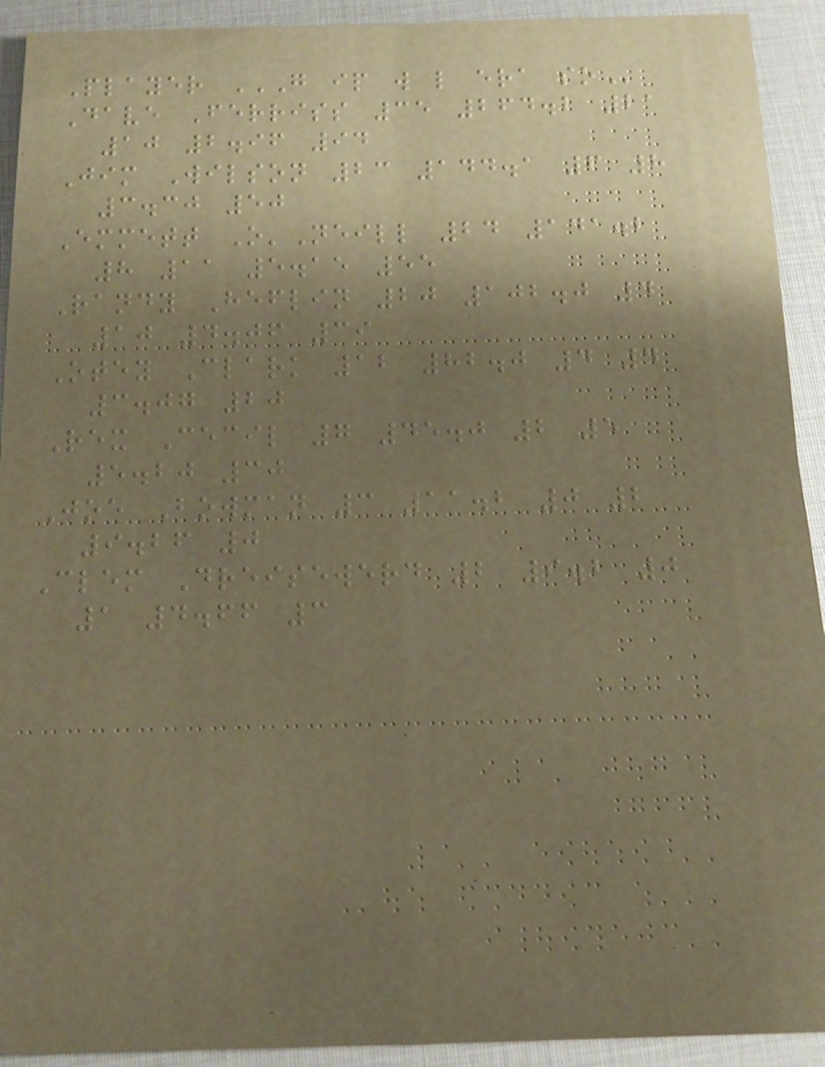Player G IP W L ERA SO
Dave Ferriss 35 264.2 21
10 2.96 94
Jim Wilson 23 144.1 6 8
3.30 50
Emmett O'Neill 24 141.2
8 11 5.15 55
Randy Heflin 20 102.0 4
10 4.06 39
Otey Clark 12 82.0 4 4
3.07 20
Rex Cecil 7 45.0 2 5
5.20 30
Joe Bowman 3 11.2 0 2
9.26 0
Clem Dreisewerd 2 9.2 0
1 4.66 3
